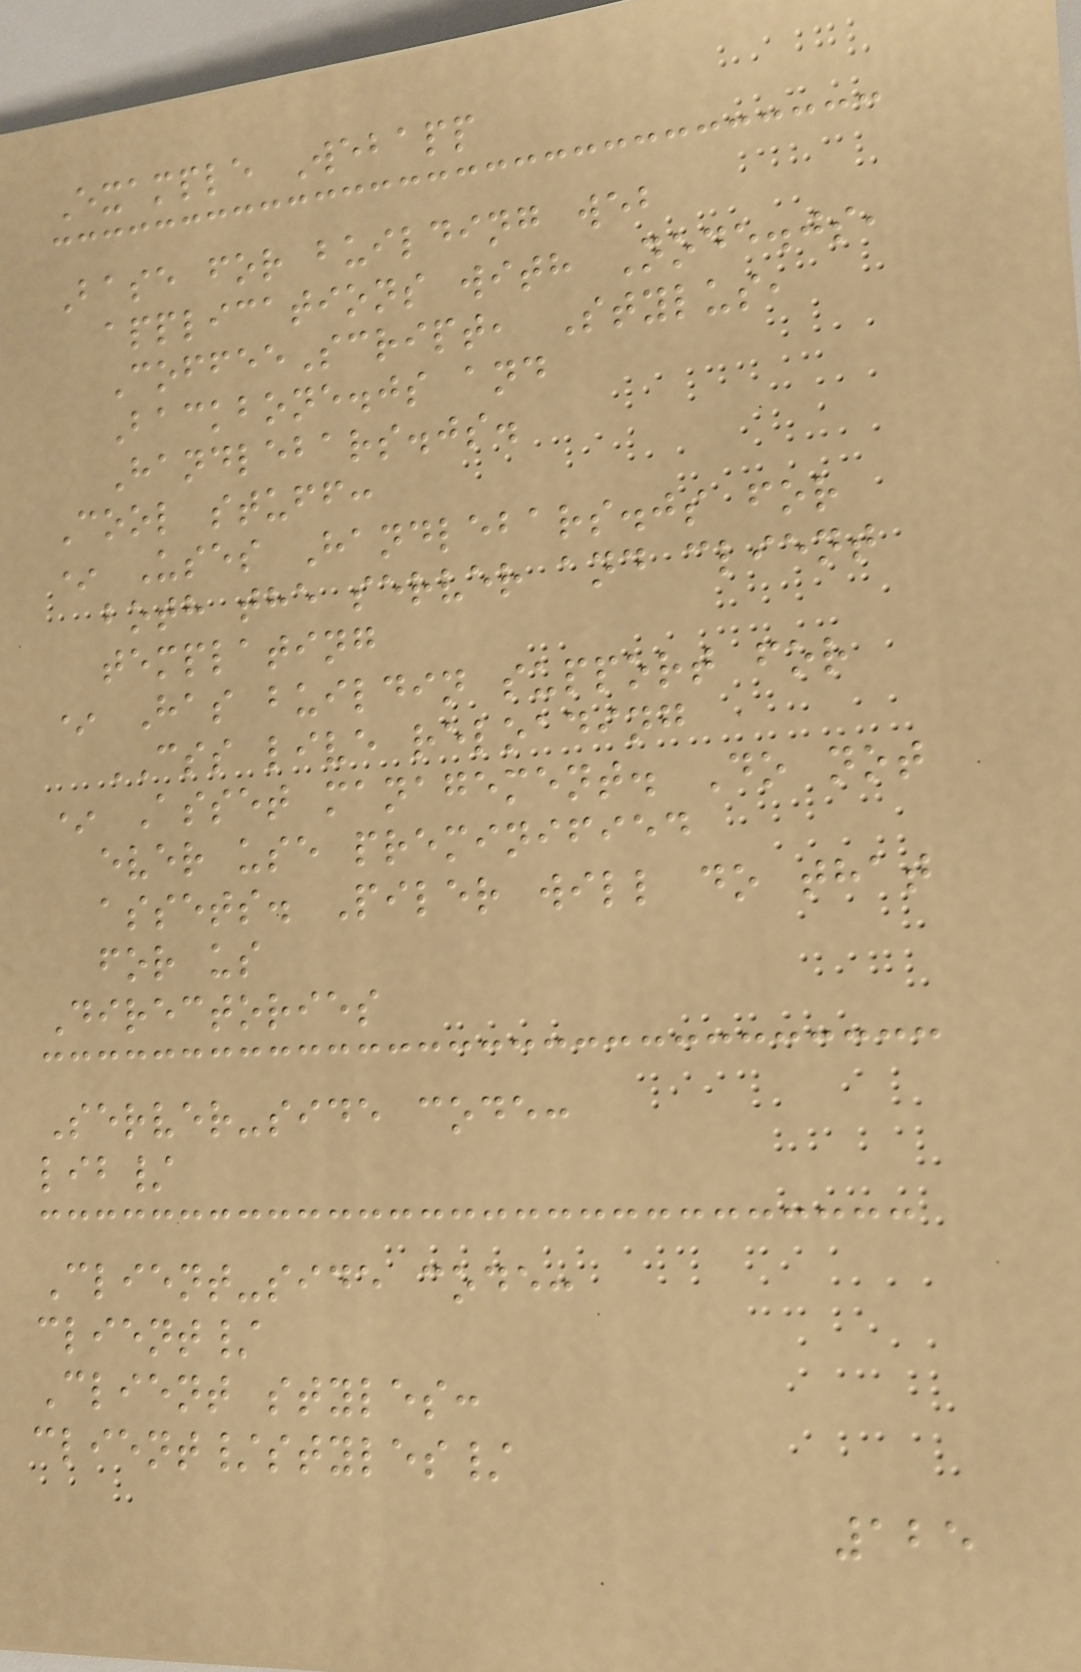Example Webapp
Base for building web
applications with Node.js,
CoffeeScript, Stylus,
Backbone.js and
Handlebars.js.
Cool stuff:
* Uses Handlebars.js for
both the server and client
templating
* Has buildin support for
CSS live reloading
* Asset management. Do not
ever use preminified
assets. Piler will do that
for us
Directories
Server-side code:
lib/
Client-side code:
client/
Client styles:
client/styles/
125
